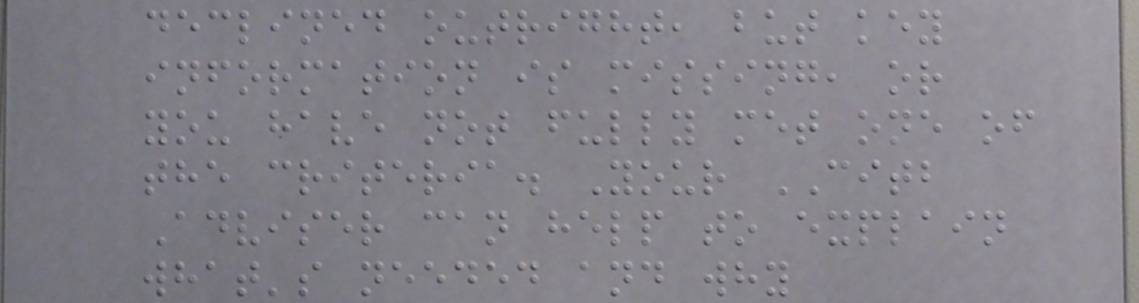declined outright, but key
information is missing, or
you have not fully met one of
the criteria. Your CITB
Adviser can help to explain
what's needed and why
